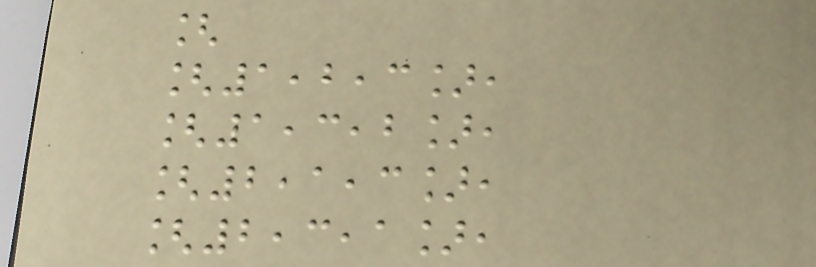[
[1,2,3],
[1,3,2],
[2,1,3],
[2,3,1],
